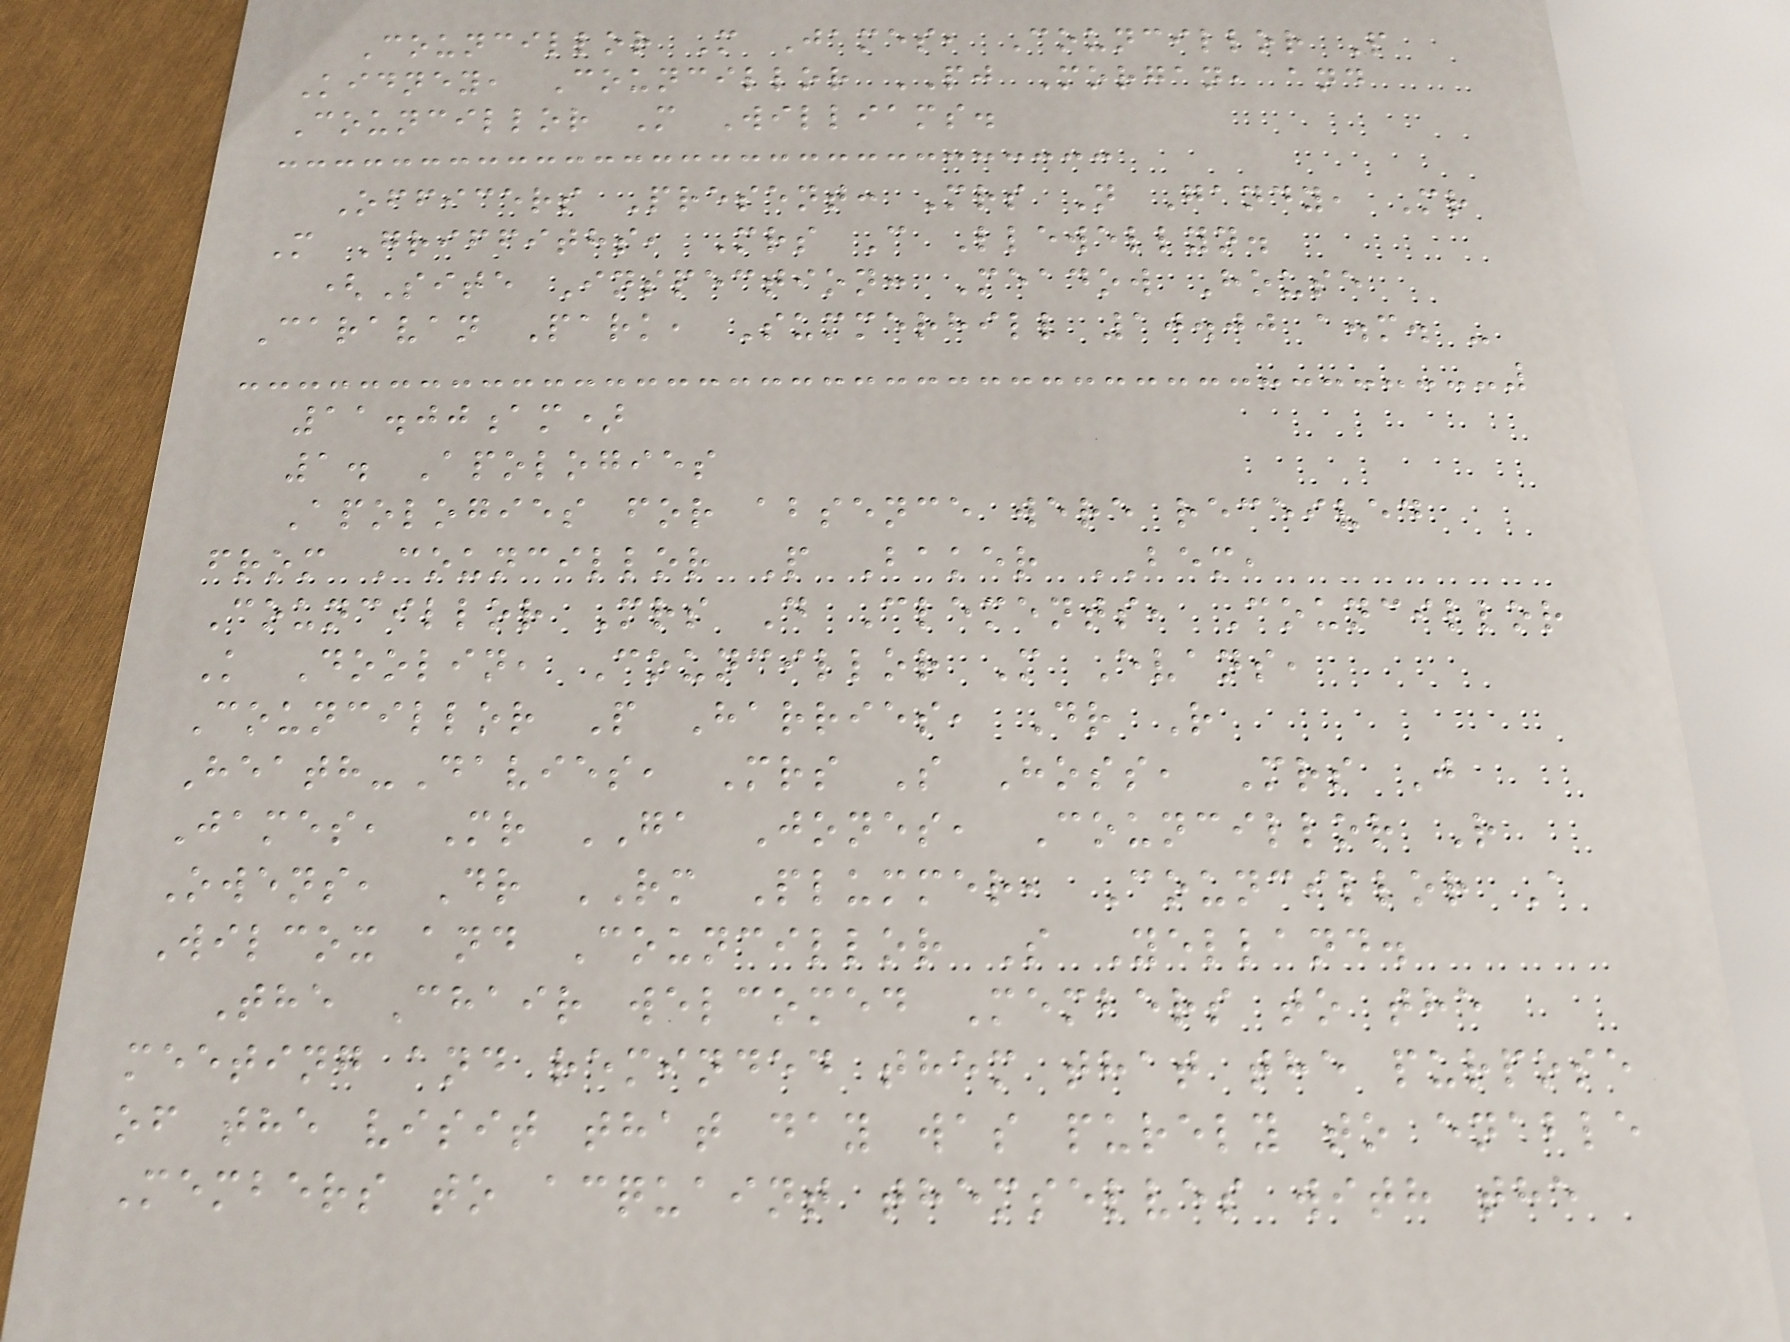Councillor M James, Councillor P
Kidney, Councillor PJ Morgan, and
Councillor M Williams.
Officers Present: Mrs N Gandy, Mr
M Griffiths, Mrs C Llewellyn.
(Site Inspection: Meadow House
Caravan Park, Summerhill 10.00 a.m. -
11.00am)
1. Apologies
Apologies for absence were received
from Councillor P Baker BEM,
Councillor Mrs D Clements, Councillor
K Doolin, Councillor M Evans,
Councillor P Harries, Dr R
Heath-Davies, Mrs S Hoss, Mrs J
James, Mr GA Jones, Councillor R
Owens, Dr RM Plummer, Councillor A
Wilcox and Councillor S Yelland.
The Chair welcomed Members to the
meeting and reminded them that the purpose
of the visit that day was purely to enable
Members to acquaint themselves with the
